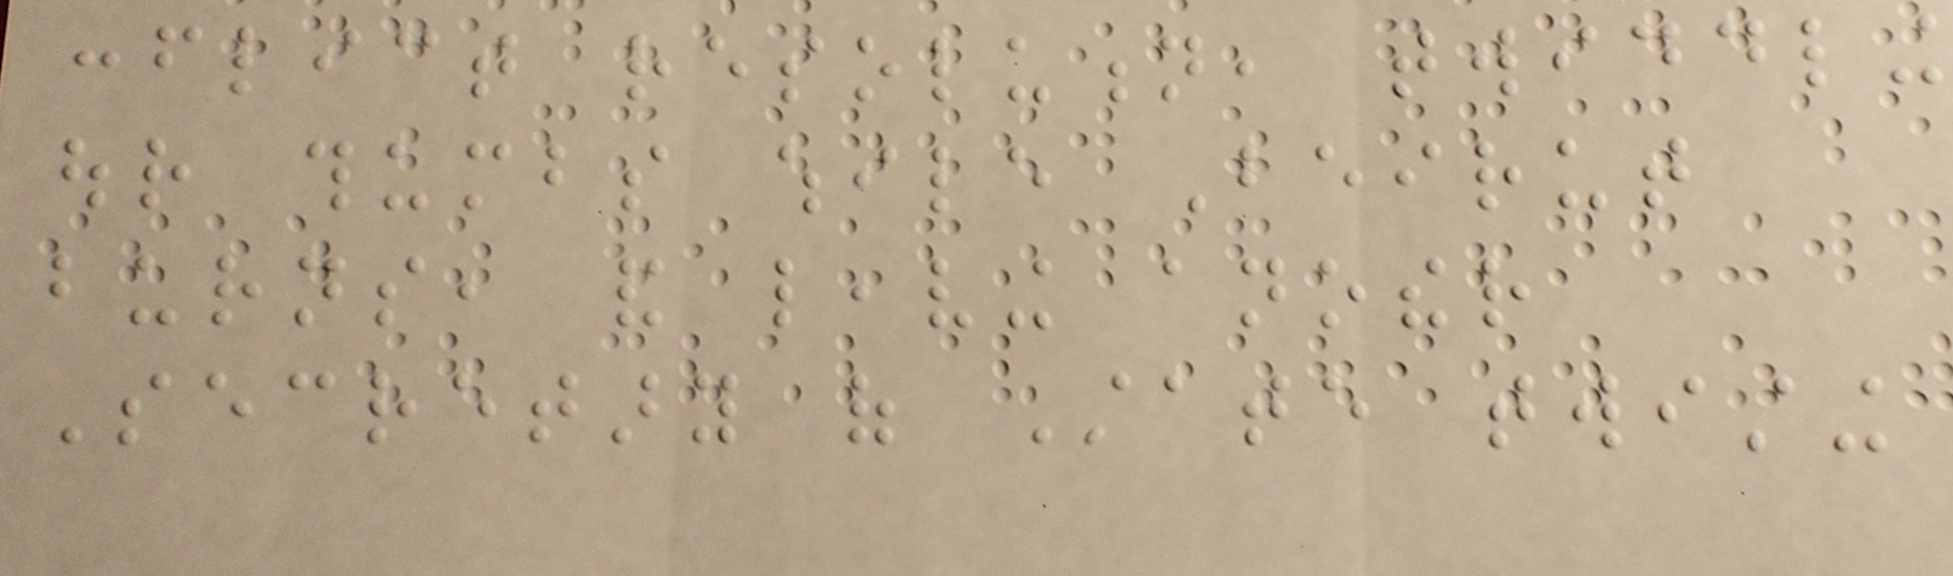conflict resolution, twiddling
our thumbs while Beirut
burns, and leaving another
Secretary of State twisting
